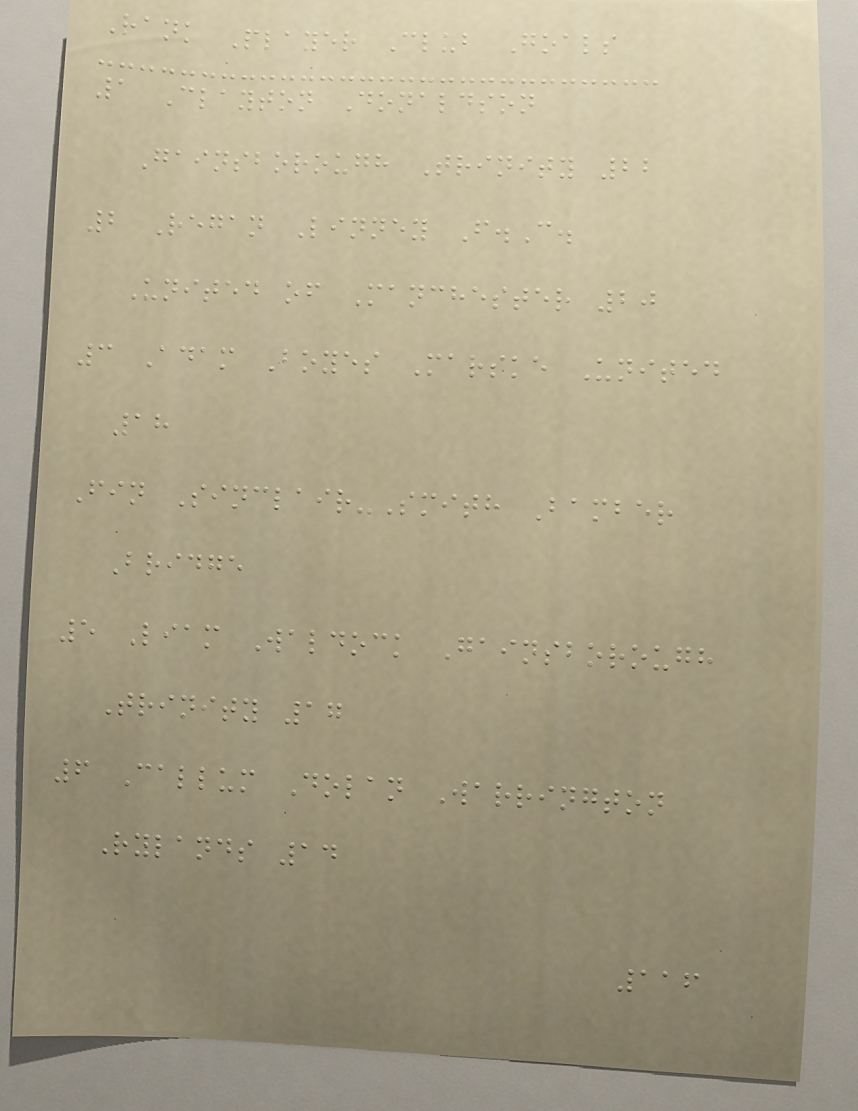Rank Player Club Goals
1 Clayton Donaldson
Gainsborough Trinity 22
2 Regan Linney F.C.
United of Manchester 20
3 Adam Boyes Marske United
18
Fin Sinclair-Smith Bamber
Bridge
5 Liam Waldock Gainsborough
Trinity 17
6 Callum Dolan Warrington
Rylands 14
116
